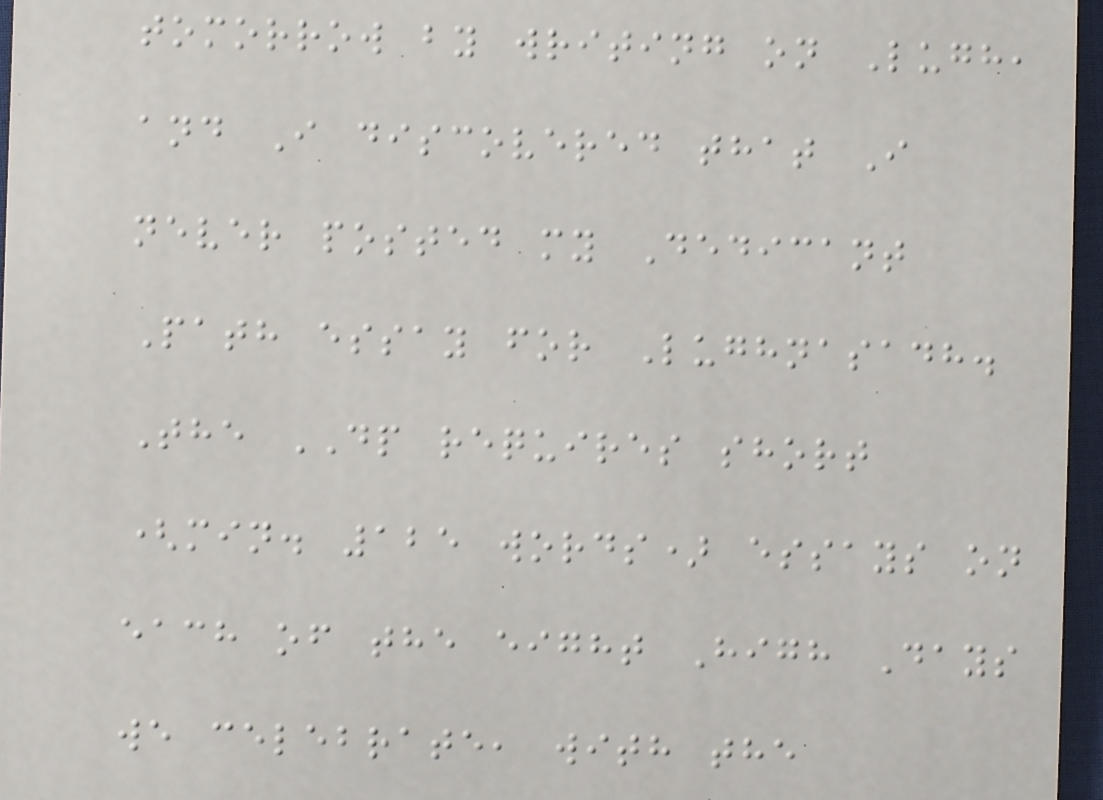tomorrow by writing on Lugh,
and I discovered that I
never posted my Dedicant
Path essay for Lughnasadh.
The DP requires short
(min. 125 words) essays on
each of the eight High Days
we celebrate, with the
